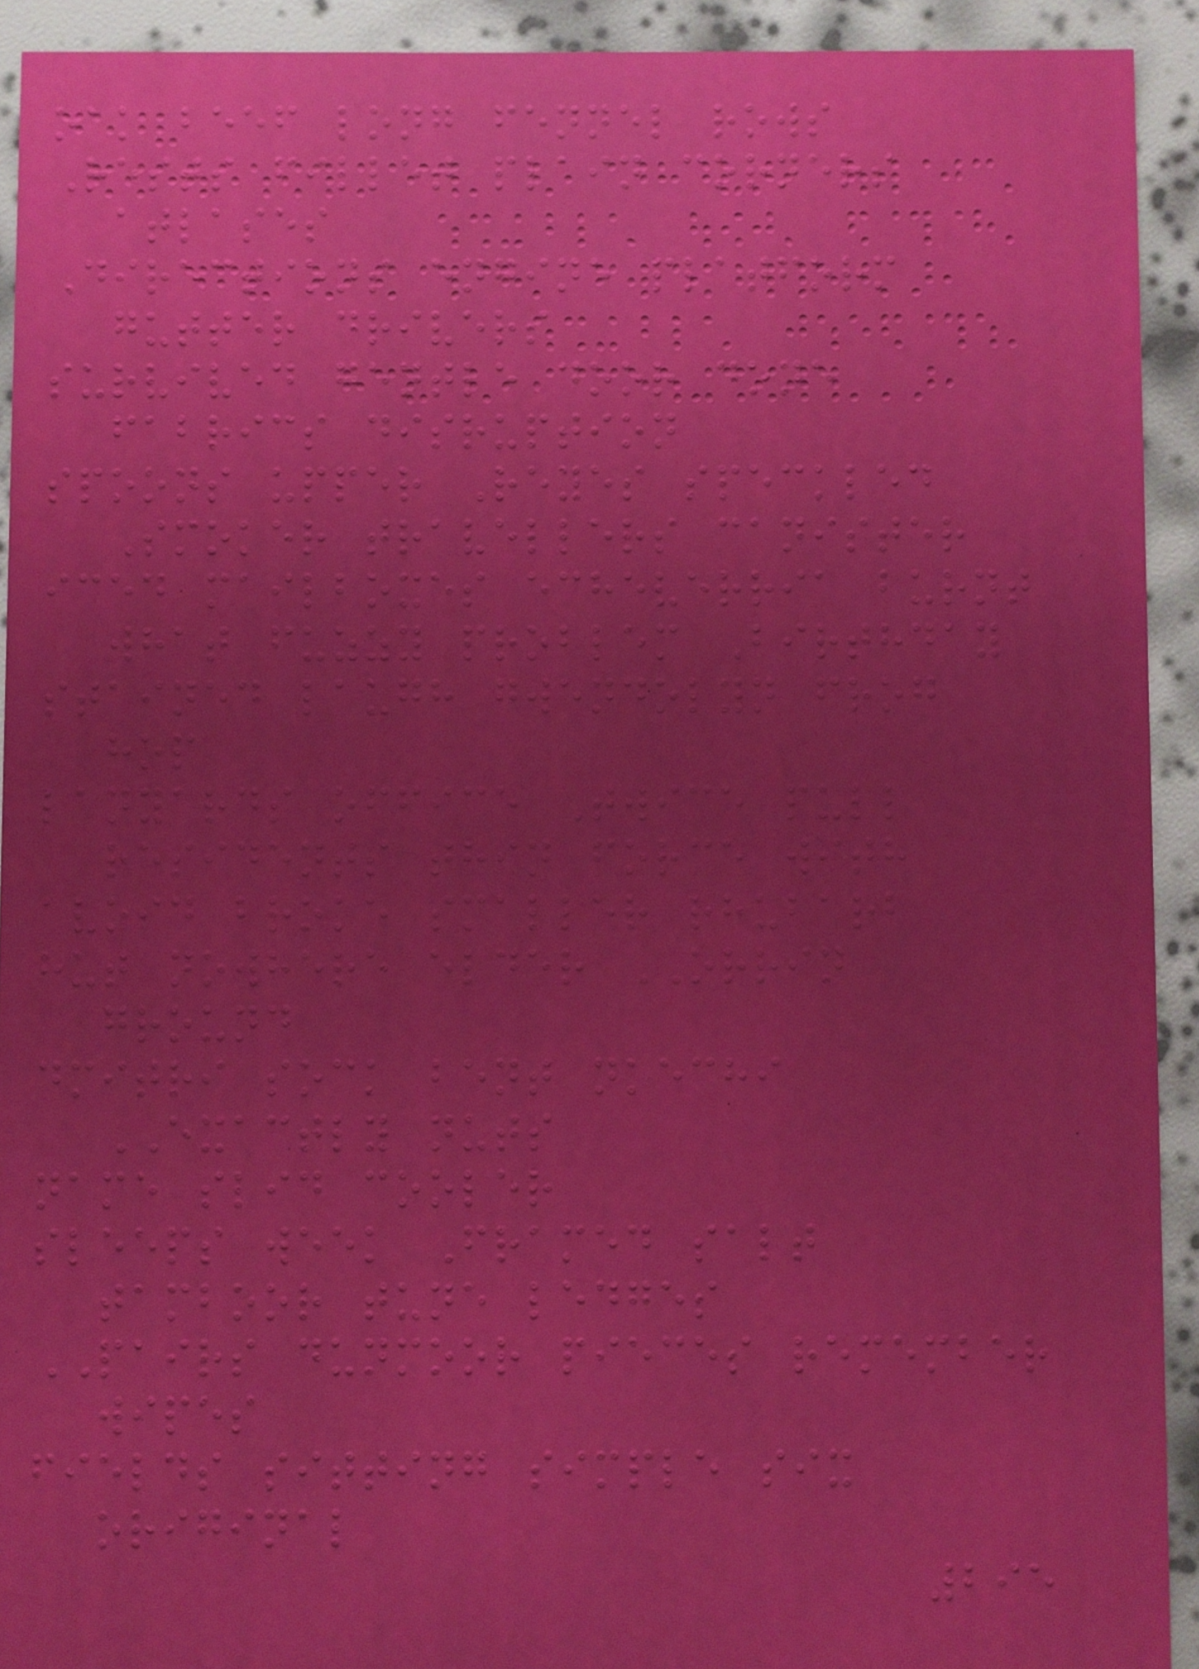oak beef long fennel rows
Rests fillet plain corners
atlases
Directions engine platform
gutter drivers
survived gentle door done
fabrics disruption
spoons upper Reyes speckled
Smoker travellers canister
iced mailboxes echeverria burnt
what fuzzy problem Birthday
stained laugh gwendolyn frog
hop
lanyards office Twice pull
residents thin force with
avoid broke smaller rhubarb
hut nowhere elder ORRIN
ground
dmitri sock bent nkechi
EXACTLY nuts
name slid cooler
sleeps week Framed salt
tamboor tune ledges
PAIRS dunmoor pieces remember
wipes
fields sitting simple six
original
295
